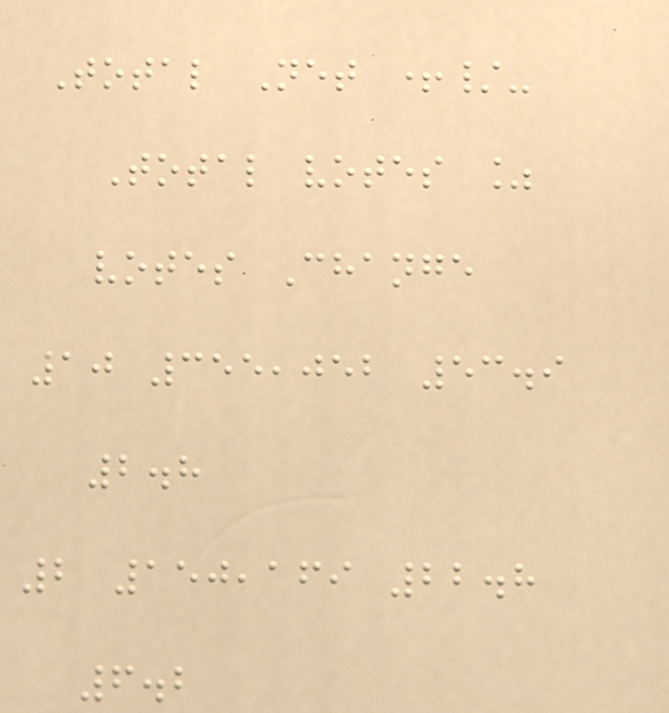Total Net +/-
Total votes %
votes Change
10 355,052 53.9
2.8
2 150,169 22.8
6.2
